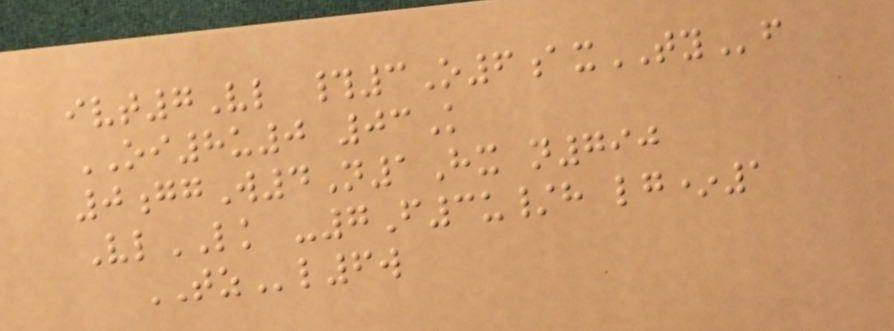ivt7Vl #3O6axTYf
OI8u0 03K
0ggW4N1Hx n790
VlLK -7F3u/h lg*1
TZl6w
